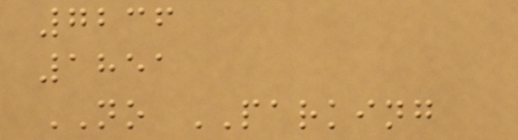7236
1851
NO PARKING
